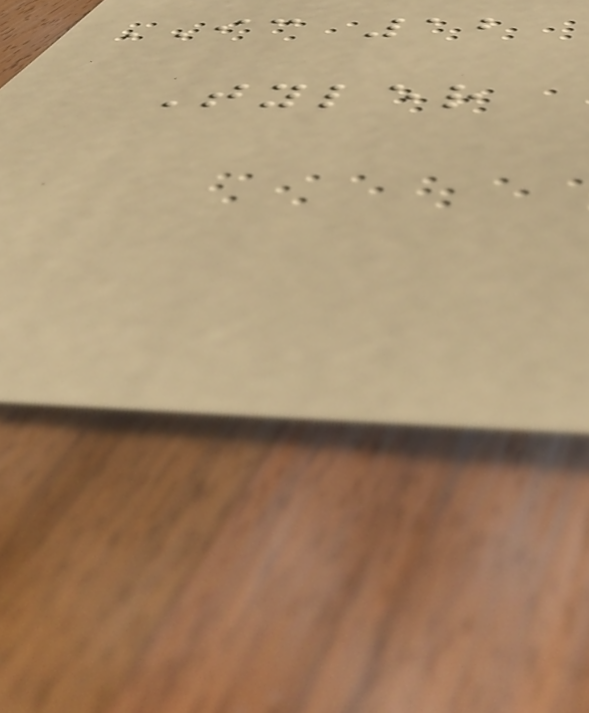IC 12
Tyler
